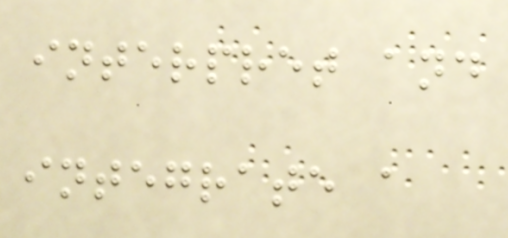interpret and
integrate a
